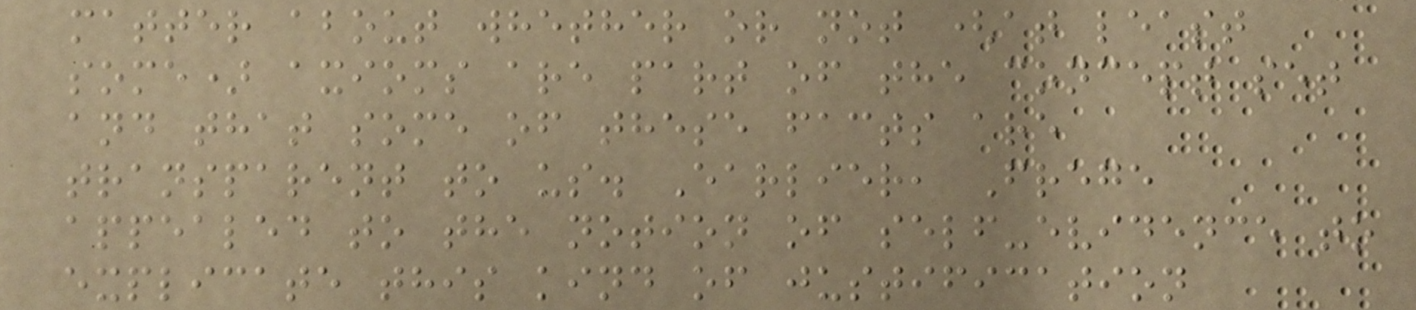matter about whether or not (at least
some) axioms are part of the concept set
and that some of these facts are
transparent to us. Earlier, Frege
appealed to the notion of self-evidence to
explicate this kind of justification
